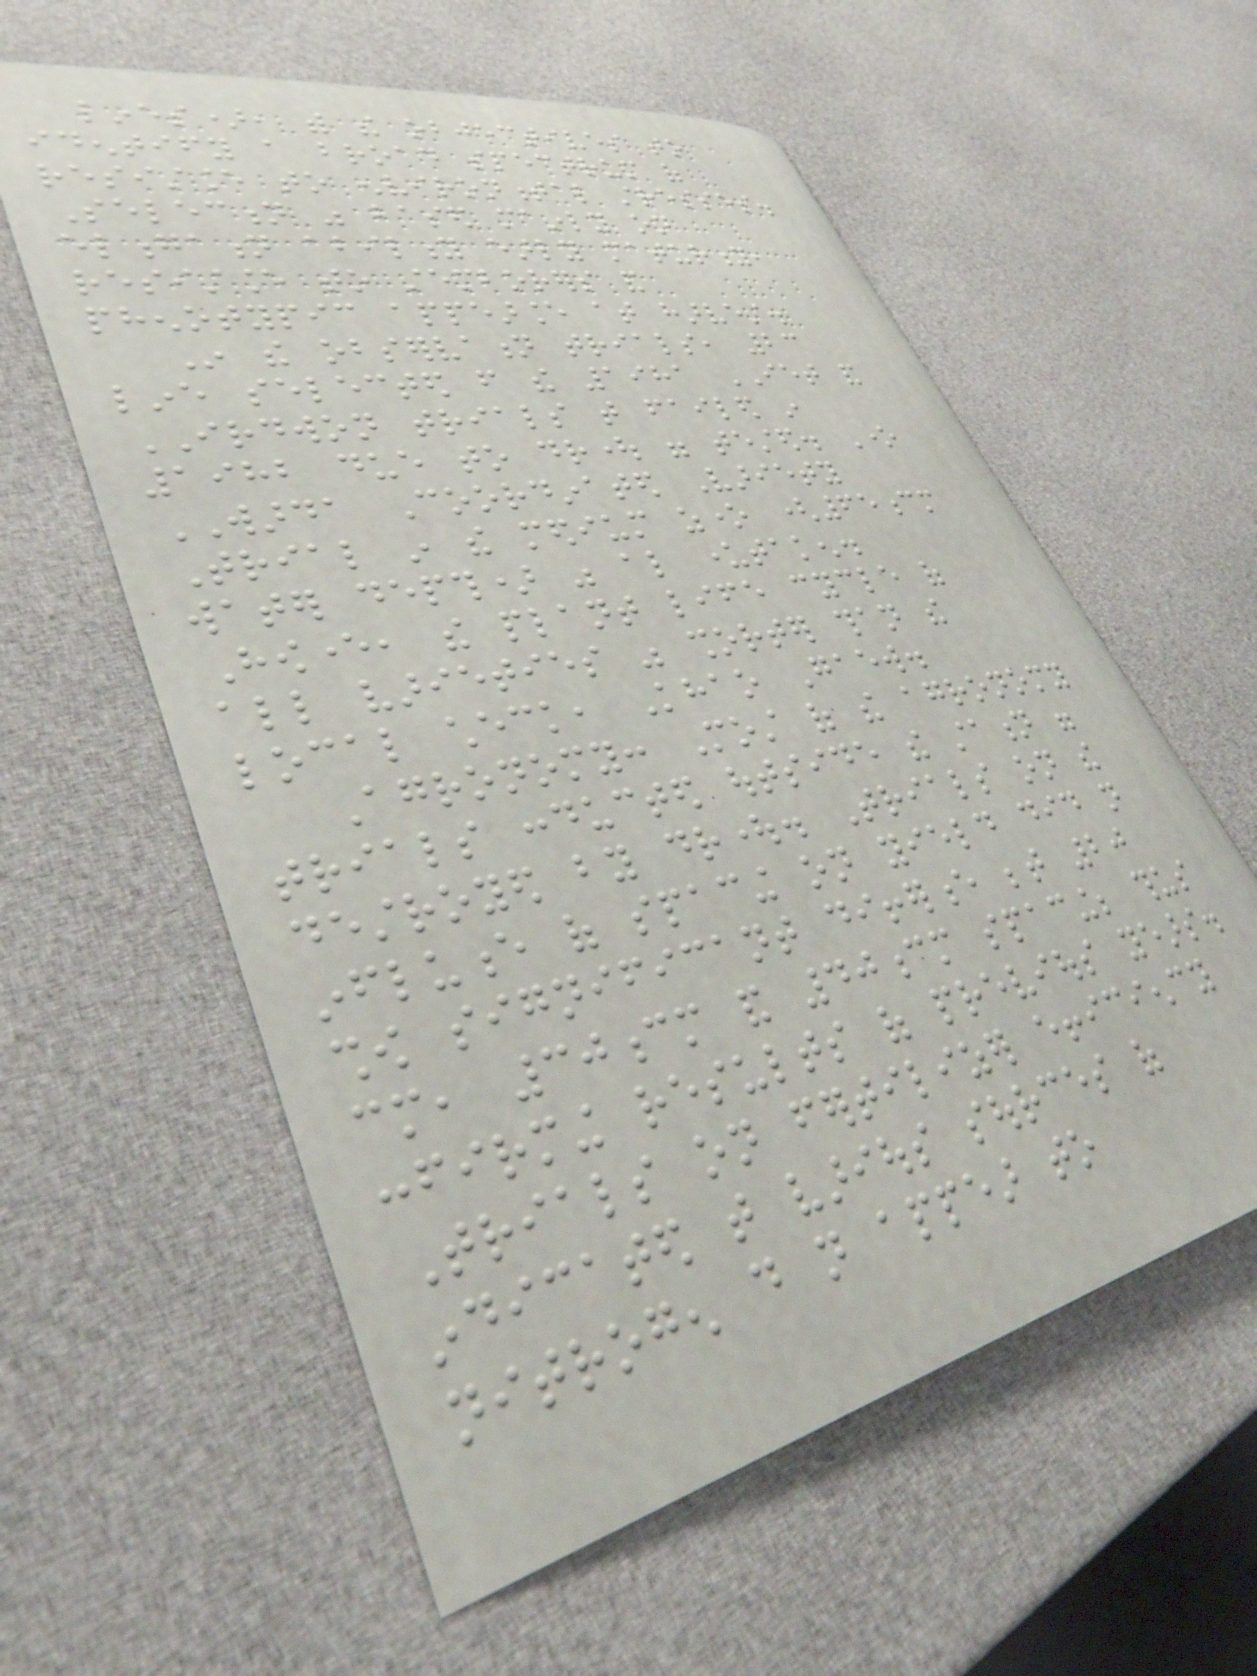lines), with the objectives to
identify a broad spectrum of
resistance to environmental stresses.
Selection was based mainly on
elongation ability early maturity,
resistance to stemborers and
phenotypic appearance at harvest.
In the observation trials, 23
line selected from the 1981 IET and
IRDWON trials that failed in
1982 due to drought were tested. One
WARDA Coordinated Variety
Trial in the medium zone (65cm
water depth) was also undertaken.
However, the plant life cycle of
all varieties was shorter than the
local check, Khao Gaew.
Agronomy: Most of the agronomy
trials conducted outside the station were
destroyed by drought. Trials on the
influence of spacing on yield did not
show significant difference between 20
cm, 30cm and 40cm spacing; thus
confirming results of previous years.
Trials on fertilizer efficiency
indicated that various sources of
nitrogen do not appear to
